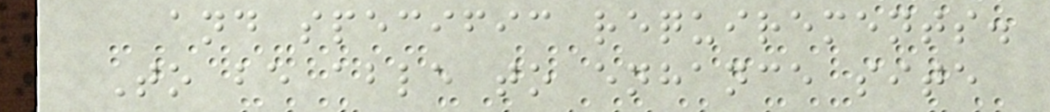and specific requirements.
To be able to enhance site
